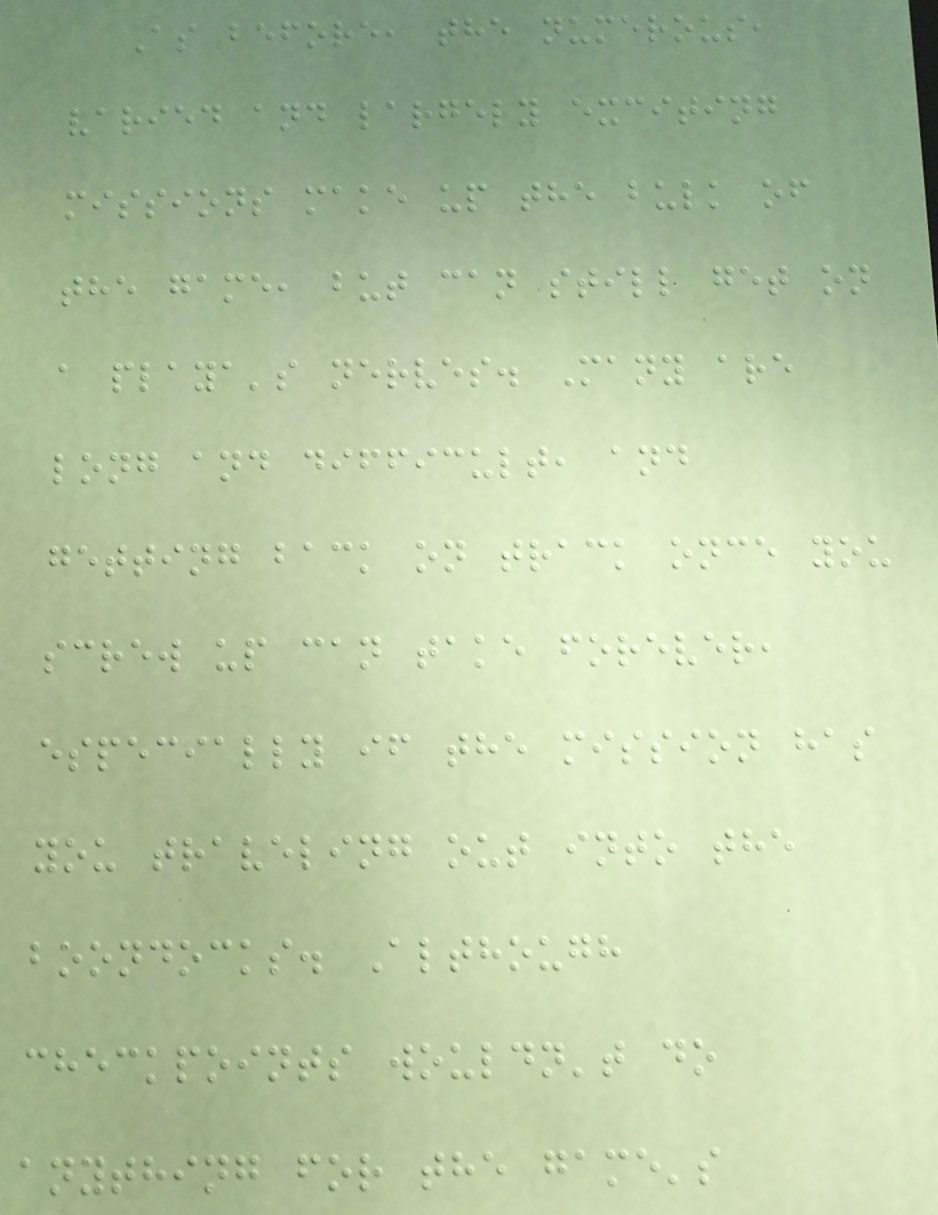As before, the numerous,
varied and largely exciting
missions make up the bulk of
the game, but can still get on
a playa's nerves. Many are
long and difficult, and
getting back on track once you
screw up can take forever,
especially if the mission has
you traveling out into the
boondocks. Although
checkpoints wouldn't do
anything for the game's
